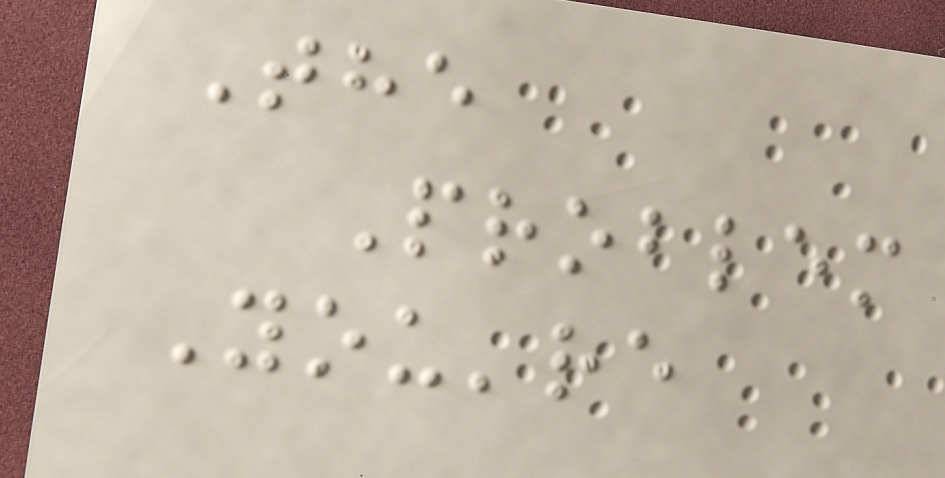The
Problem
You're
